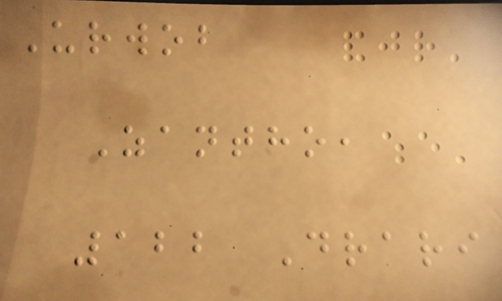Urwob
Zantho,
122 Drari
